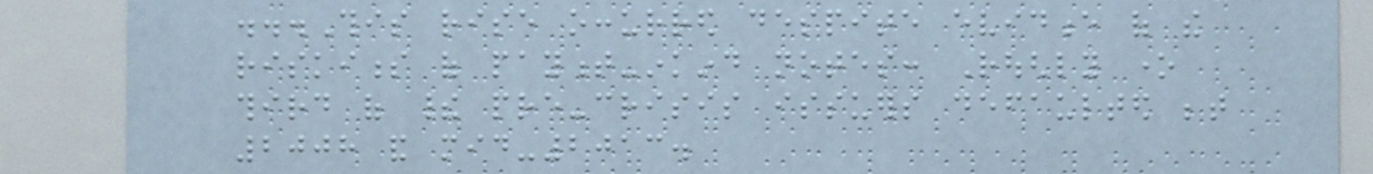...This rise occurred despite evidence of the
riskiness of payment-inkind notes: Roughly one
third of their pre-crisis issuers defaulted between
2008 and mid-2013.
